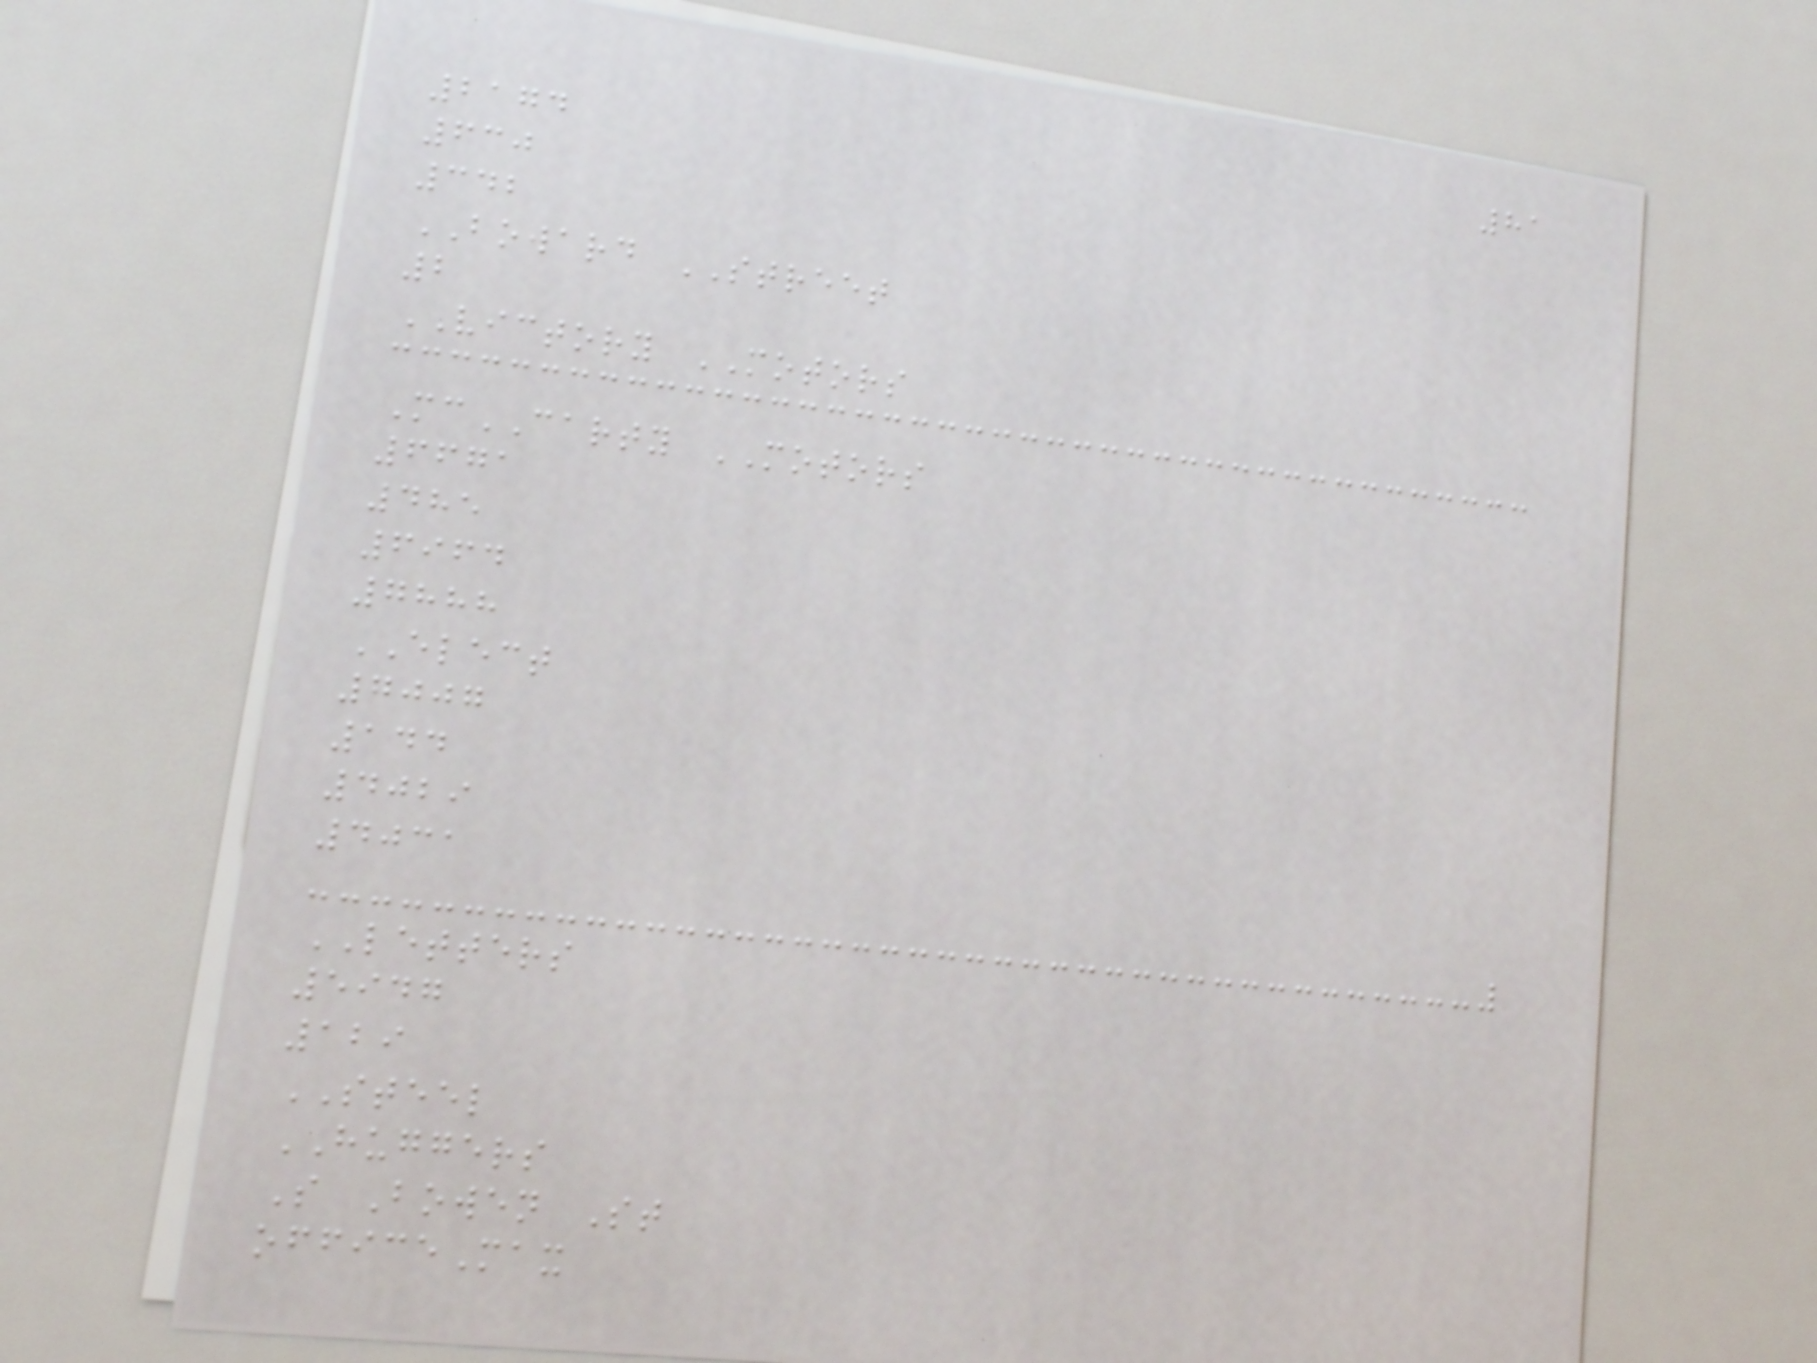81
2174
630
342
BOWARD STREET
2
VICTORY MOTORS
McCARTY MOTORS
6671
485
6964
7888
ELECT
7007
144
4029
4031
LETTERS
5947
129
STEEL
HUGGERS
S Bowen St
officeMax
